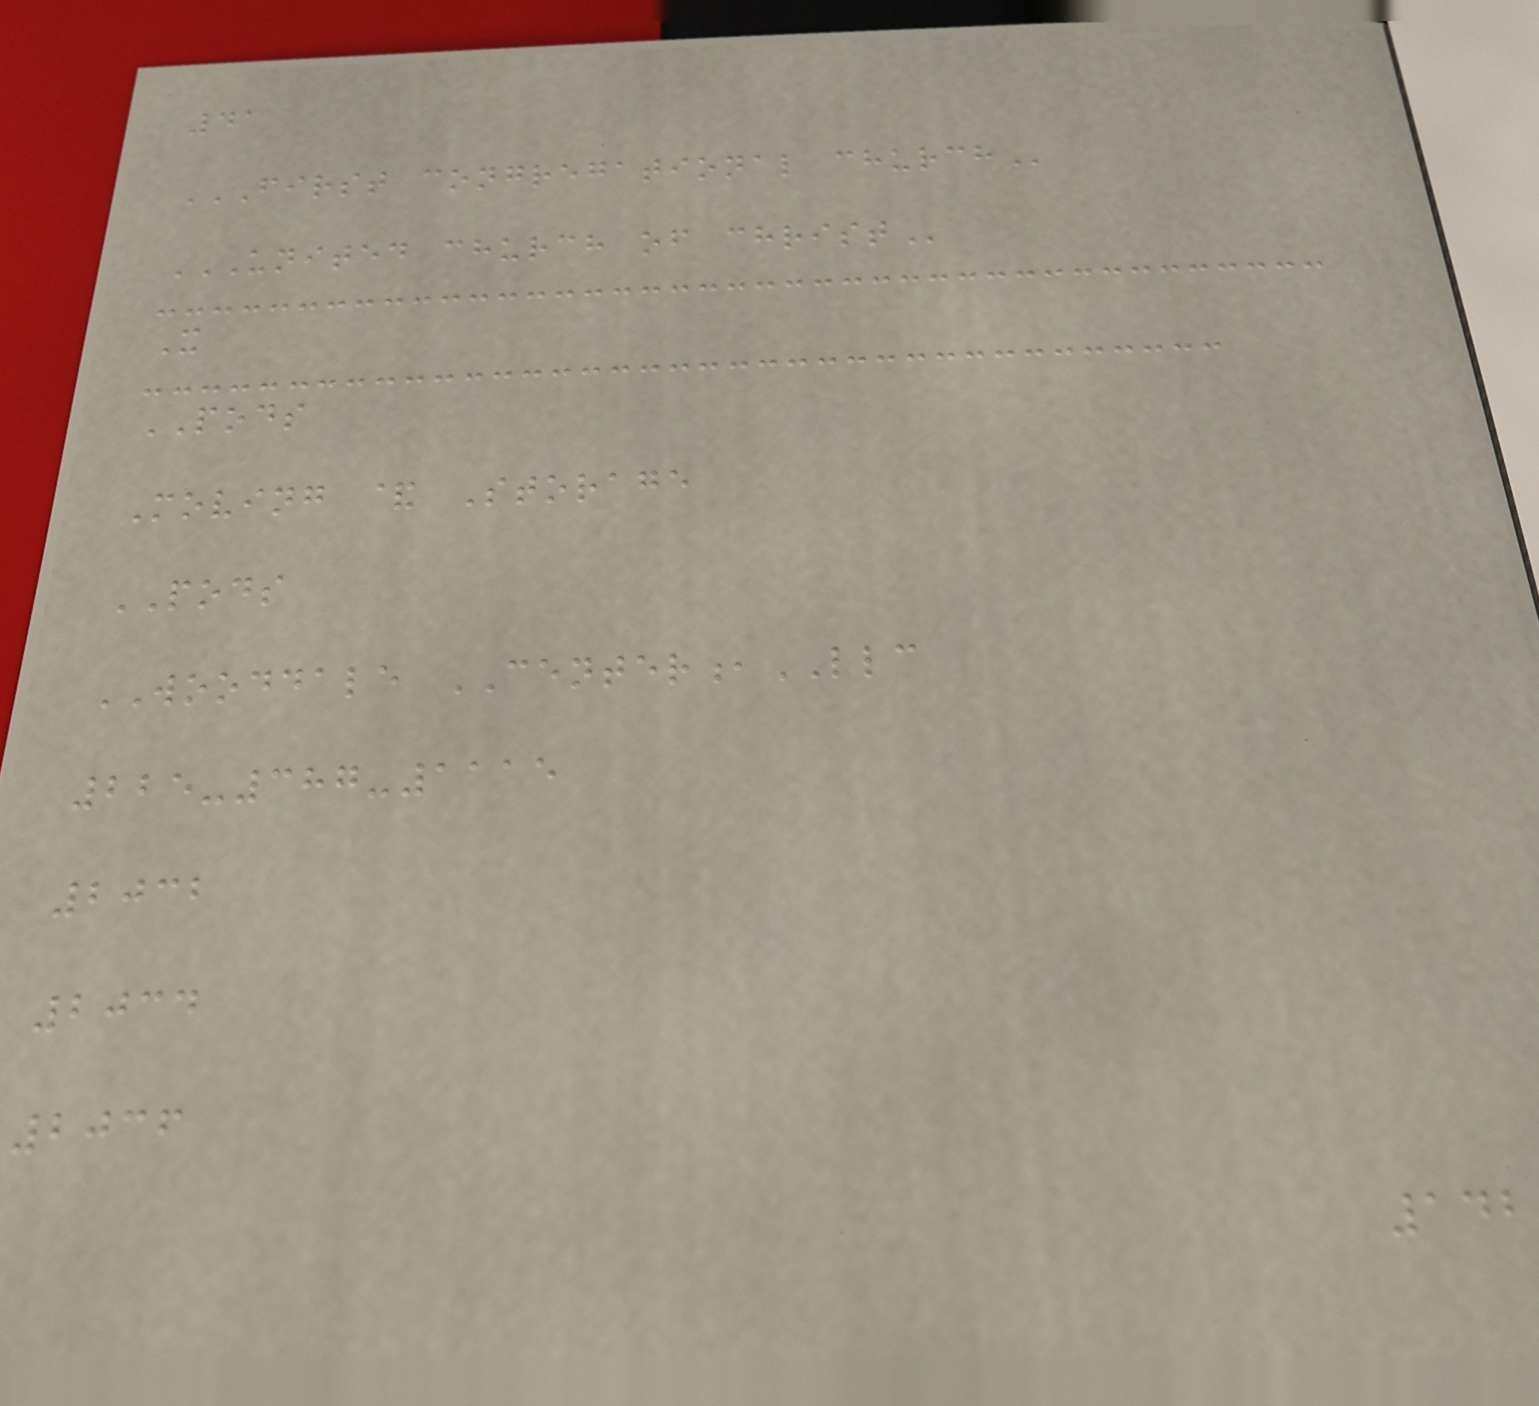41
FIRST CONGREGATIONAL CHURCH
UNITED CHURCH OF CHRIST
X
PODS
Moving & Storage
PODS
WOODDALE CENTER,LLC
225-387-1115
2032
2034
2036
142
